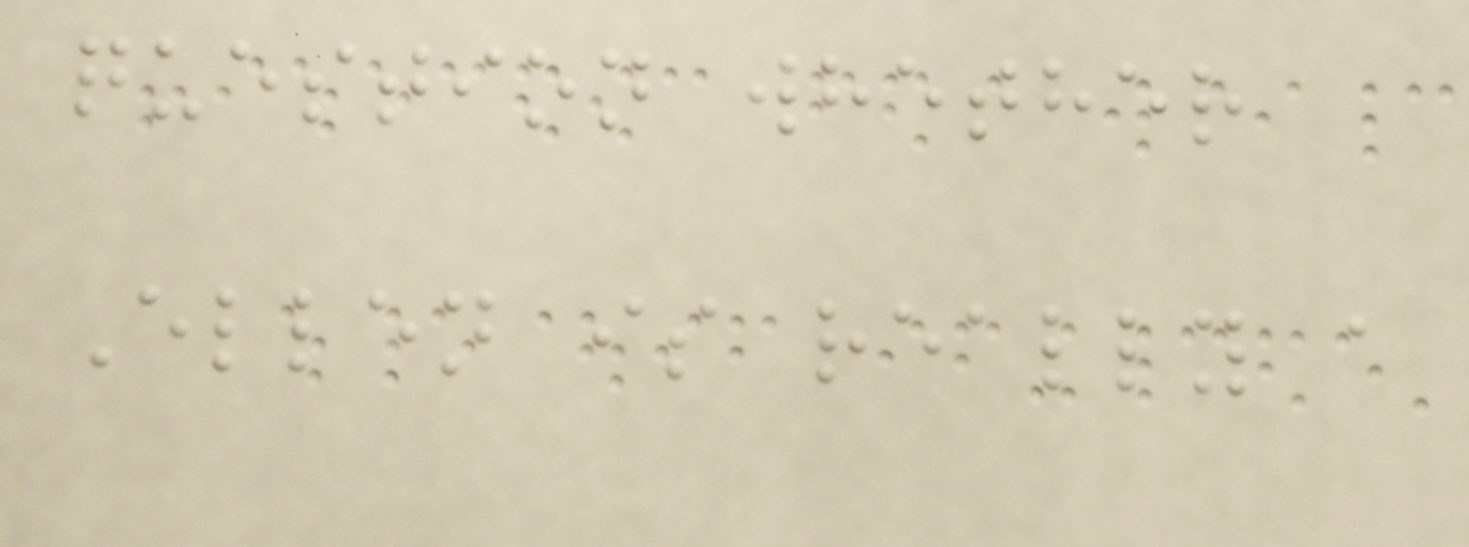question whether
Ellen is really a
